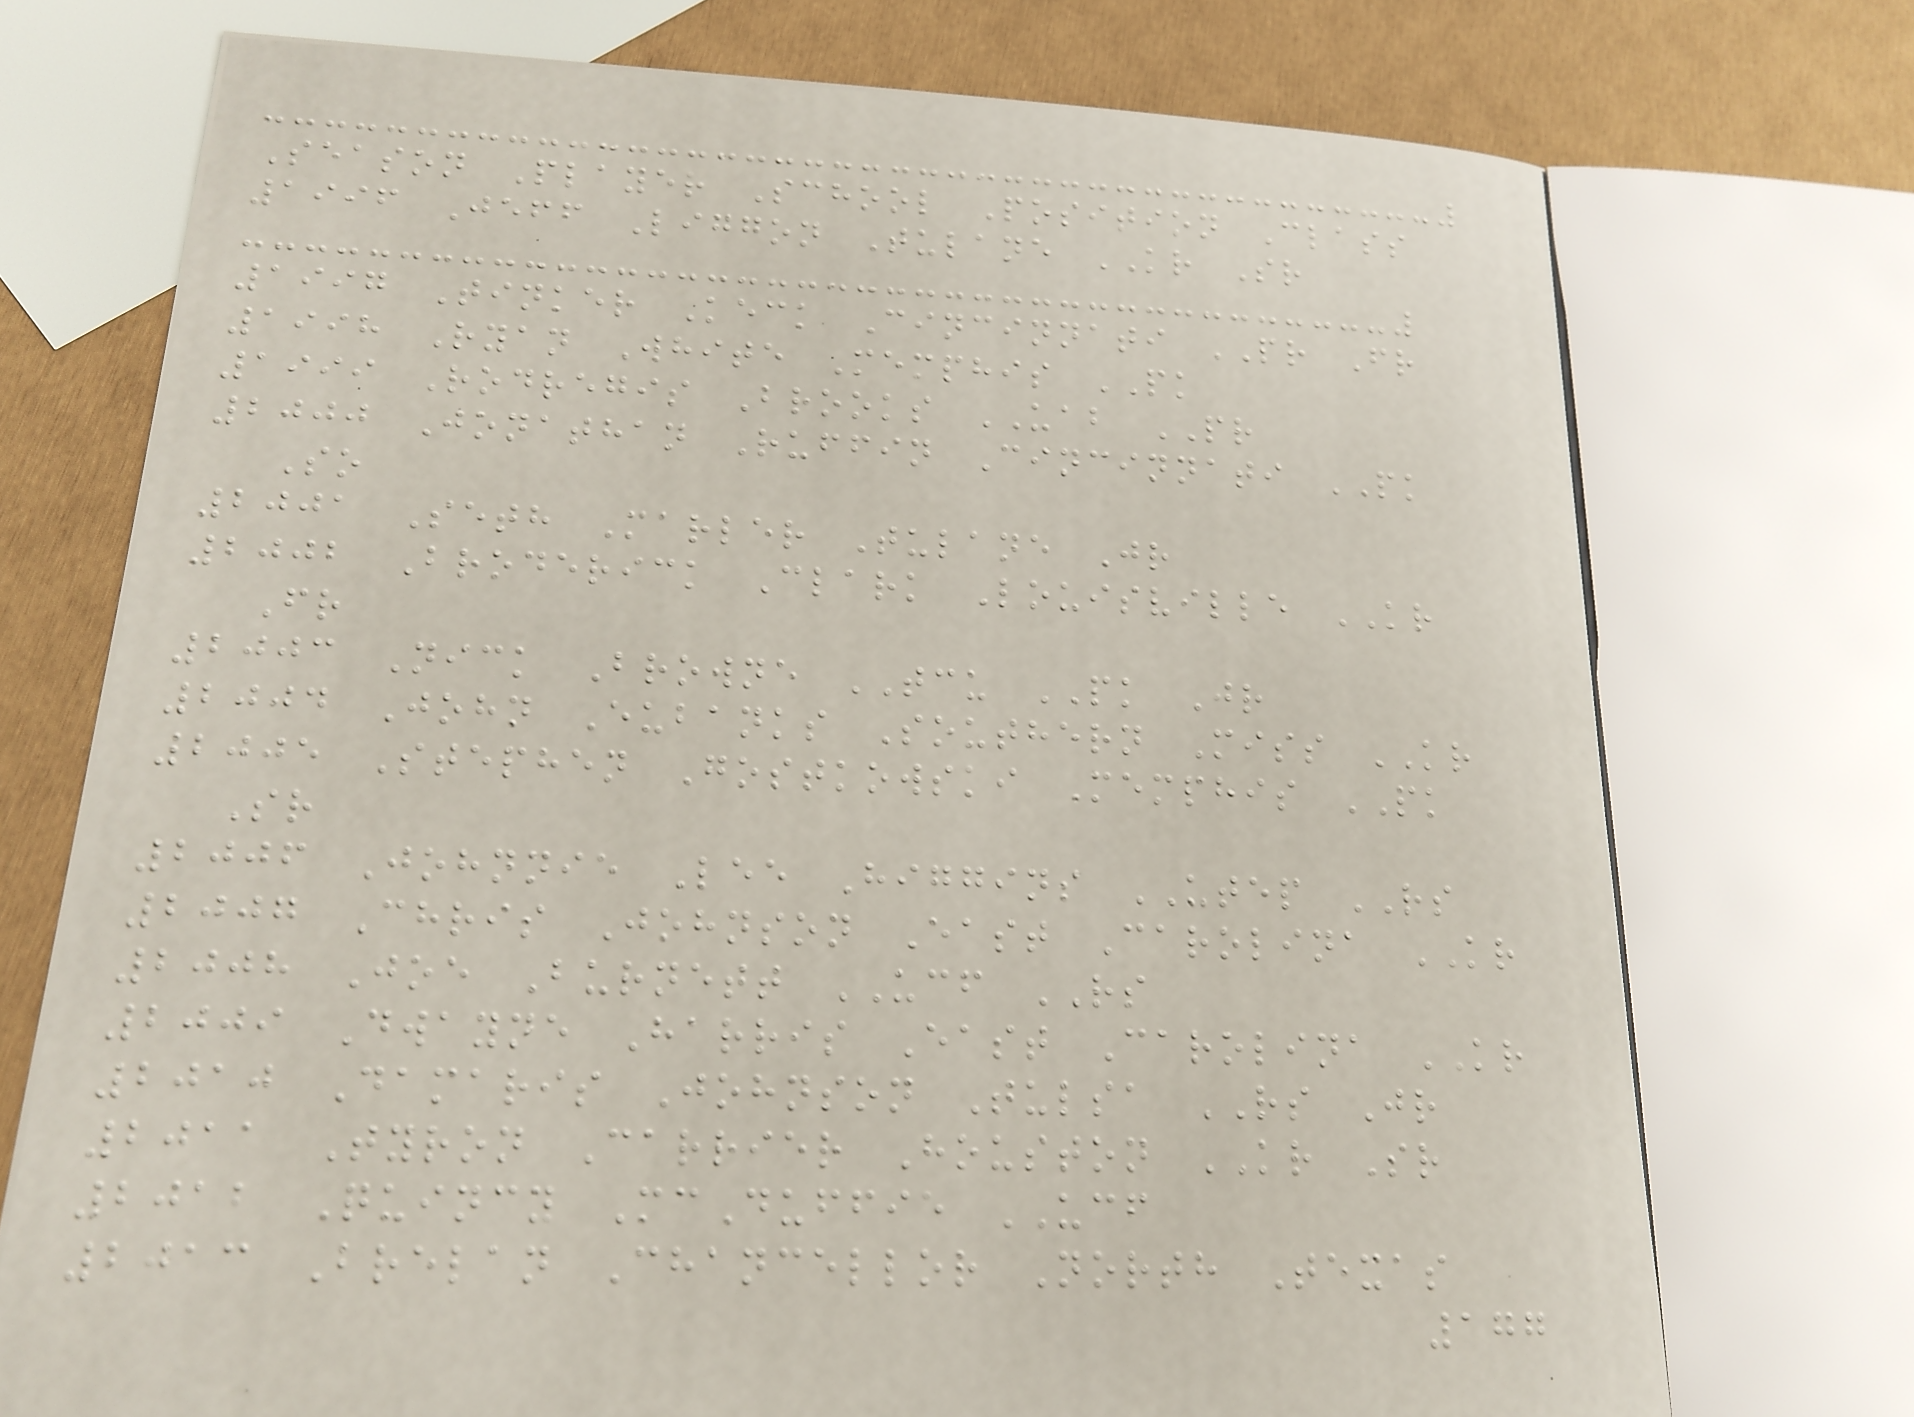Season Player School Position Class
1996 Jeff Liggon Tulane KR Sr
1997 Tinker Keck Cincinnati PR Fr
1998 Ryan White Memphis PK
1999 Rodregis Brooks UAB PR
2000 Jonathan Ruffin Cincinnati PK
So
2001 Seth Marler Tulane Jr
2002 Broderick Clark Louisville KR
Fr
2003 Nick Browne TCU PK Jr
2004 John Eubanks Southern Miss KR
2005 Stephen Gostkowski Memphis PK
Sr
2006 Johnnie Lee Higgins UTEP RS
2007 Chris Johnson East Carolina KR
2008 Joe Burnett UCF RS
2009 Dwayne Harris East Carolina KR
2010 Damaris Johnson Tulsa RS Jr
2011 Tyron Carrier Houston KR Sr
2012 Quincy McDuffie UCF
2013 Brelan Chancellor North Texas
177
